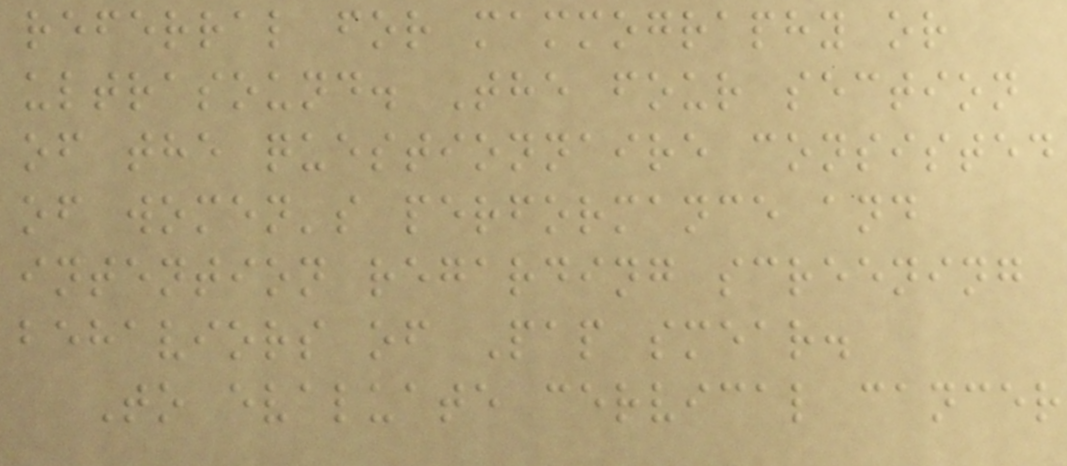referral for mammography or
ultrasound. The four section
of the questionnaire consisted
of women's performance and
intention regarding screening
behaviors of Pap smear.
To evaluate cervical cancer
